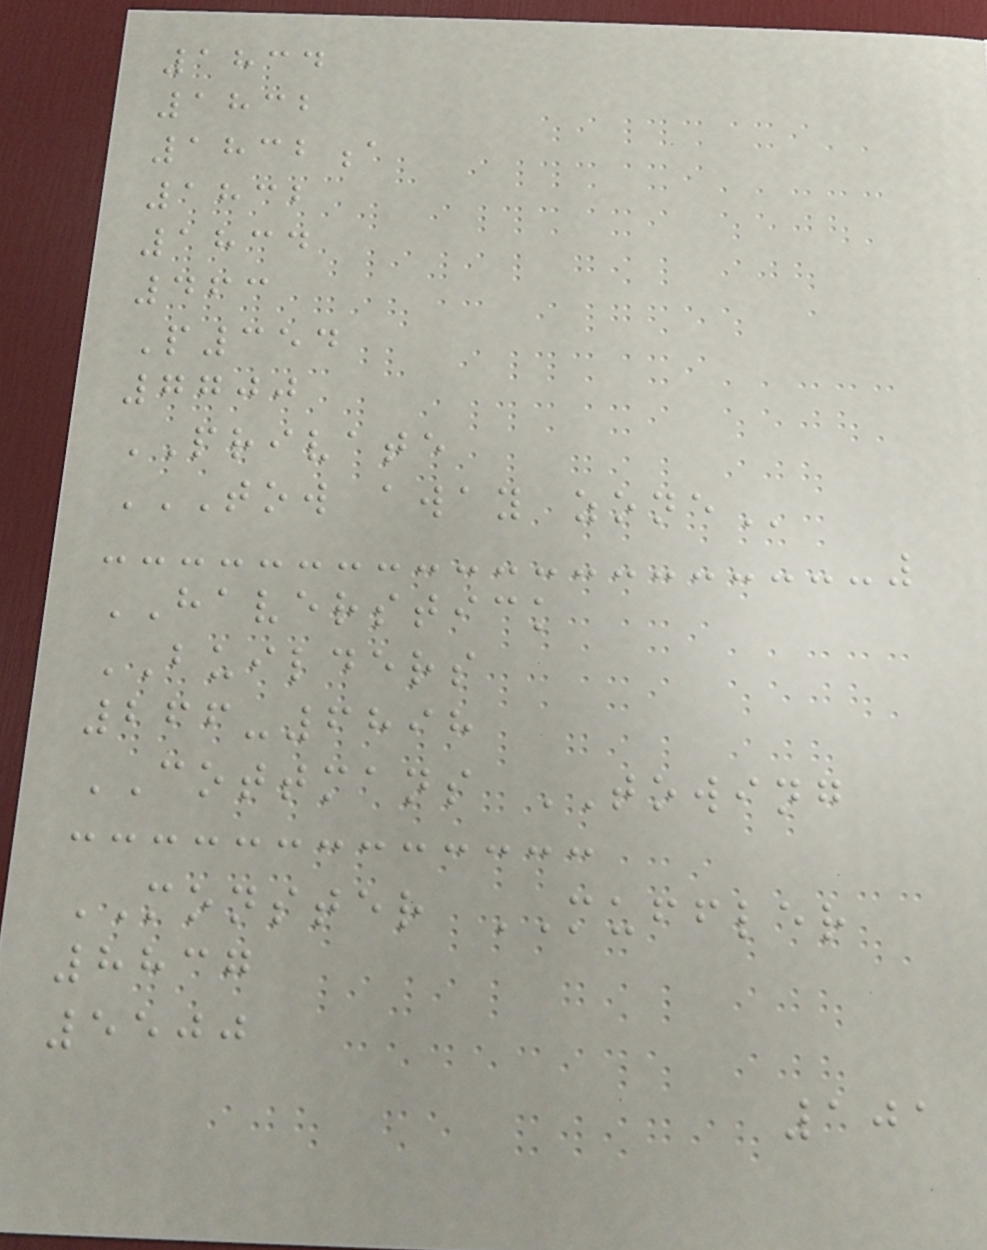1834
1832
1832a
1832
1834
463
P354
7700
PRIVATE
TOW AWAY ZONE
HAVERSTICK
BUILDERS
266-6898
COTTMANS TOWING
MONSTER MUFFLER
8837
5500
101
